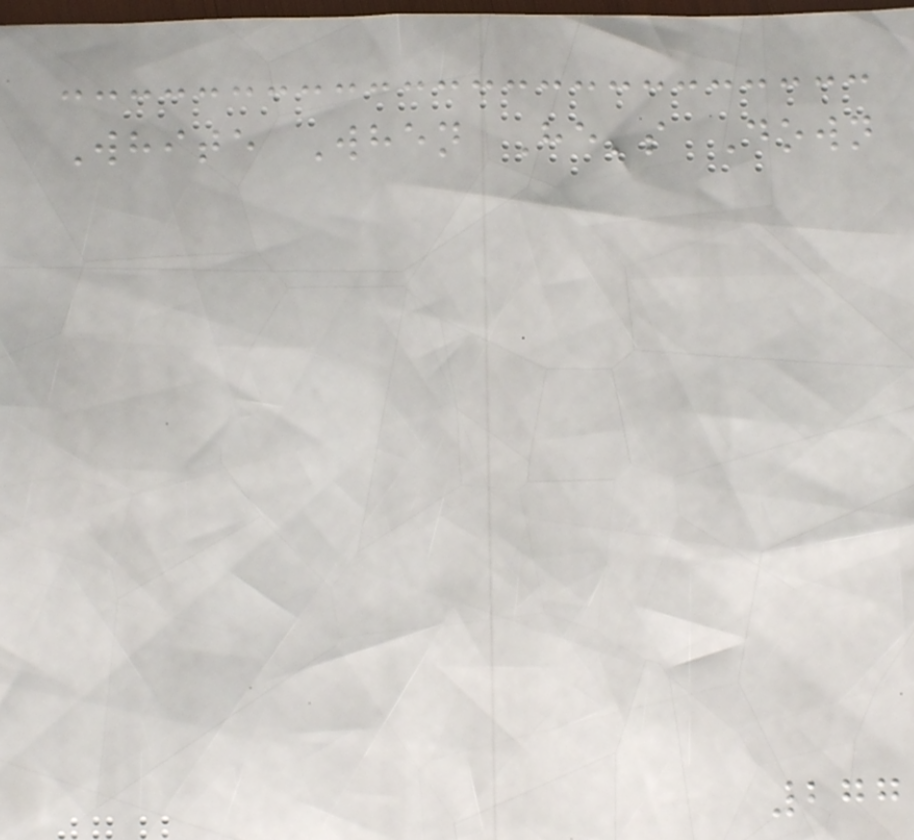White When He's Down
277
